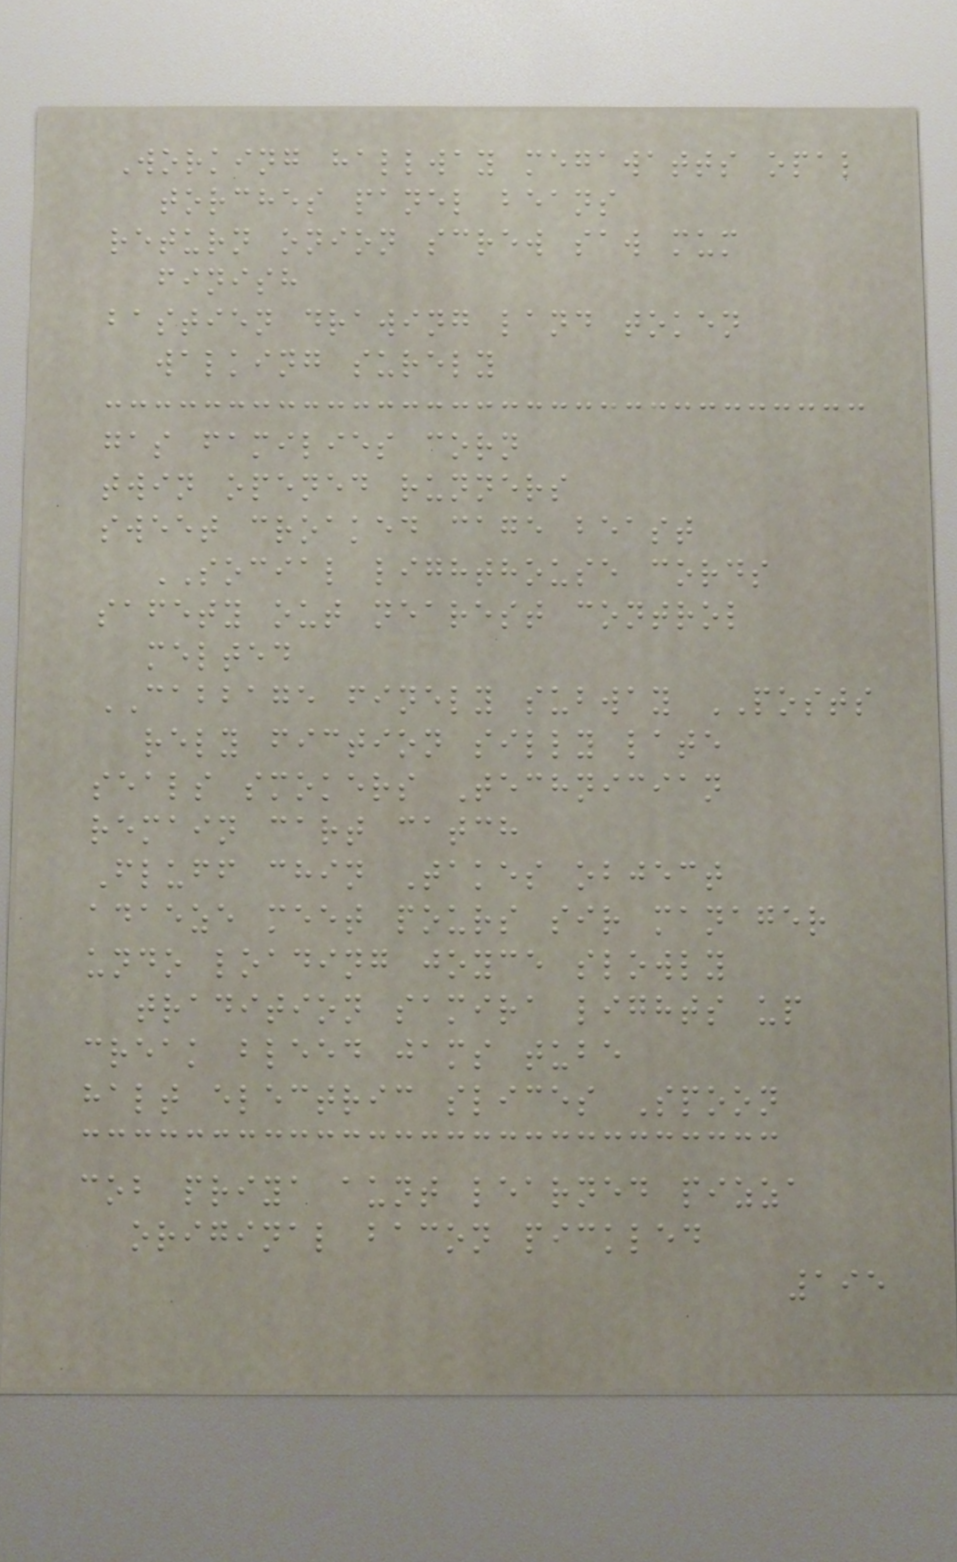Working hallway megawatts opal
torches panel beans
return onion screw saw mum
finish
bastien drawing land token
walking surely
gas families corn
twin opened runners
sweet croaked cage beast
SOCIAL lighthouse cords
safety out nearest control
melted
CABBAGE finely subway POSTS
rely fiction silly late
seals smokers Technician
remain cart catch
Fluff chin Takes object
adaeze meet pours sir manager
undo loading joyce slowly
tradition samira lights up
creak bleed jams tube
halt electric slices Spoon
cob priya aunt learned pizza
original bacon pickled
195
